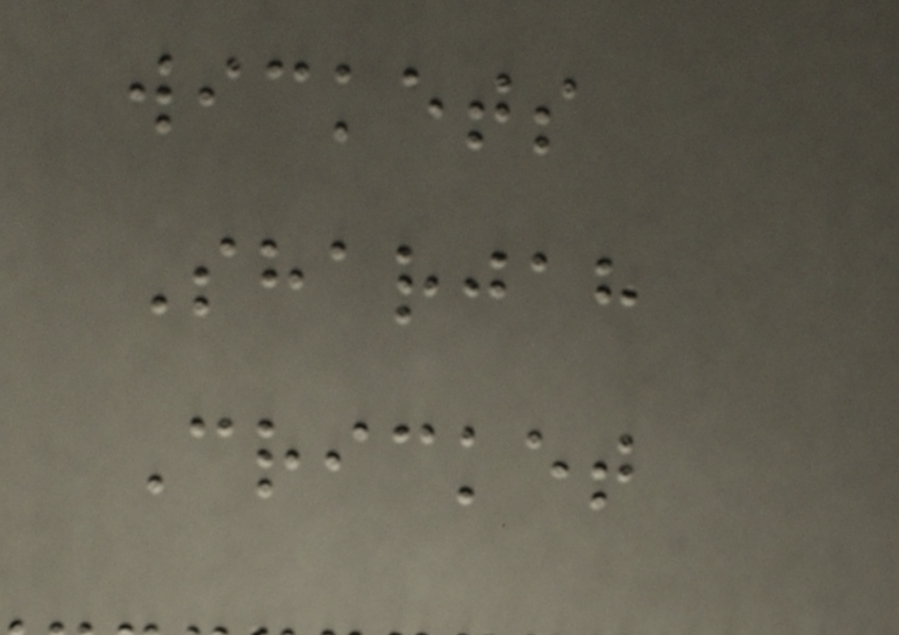wickets
Sharjah
Cricket
